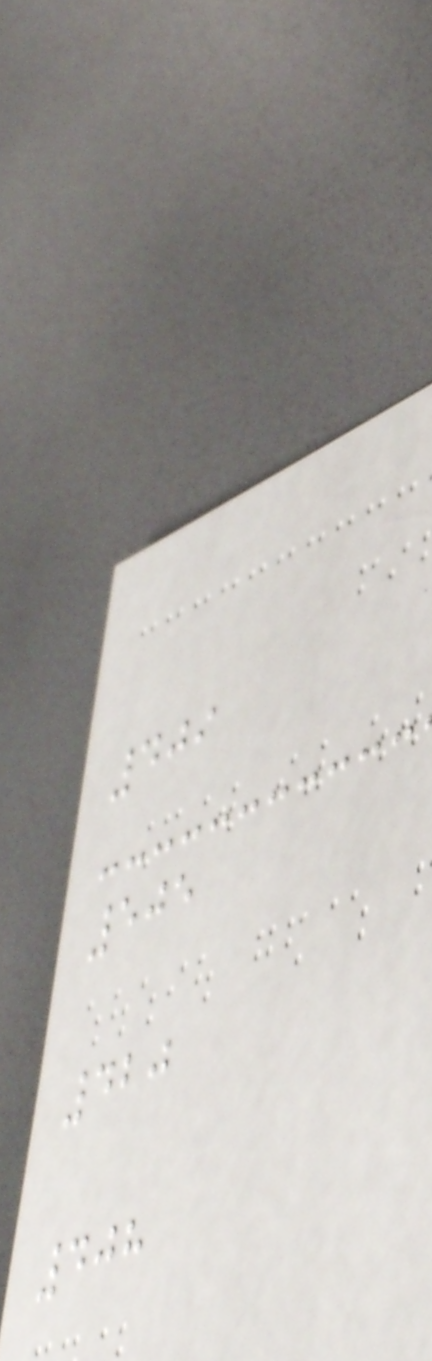409
505
420
408
